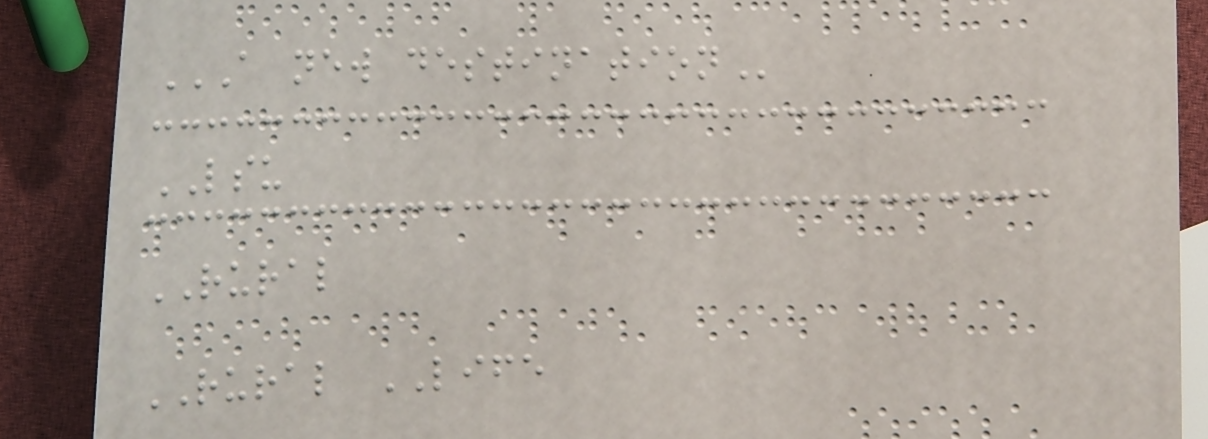A NEW DESTINATION
LSU
RURAL
RURAL LIFE
